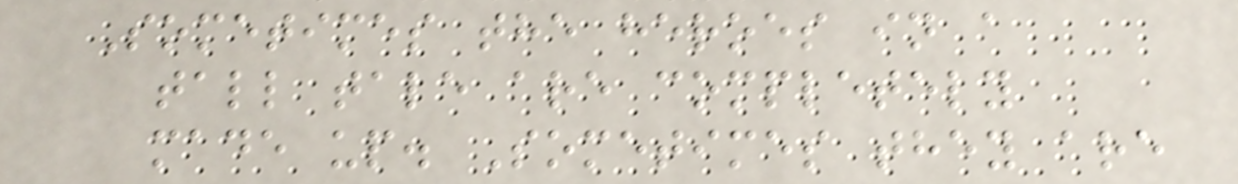Sometimes the heroes in a
tall tale are completely
made up. Sometimes they are
